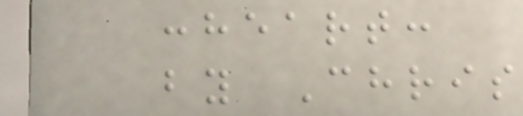:heart:
by Chris
